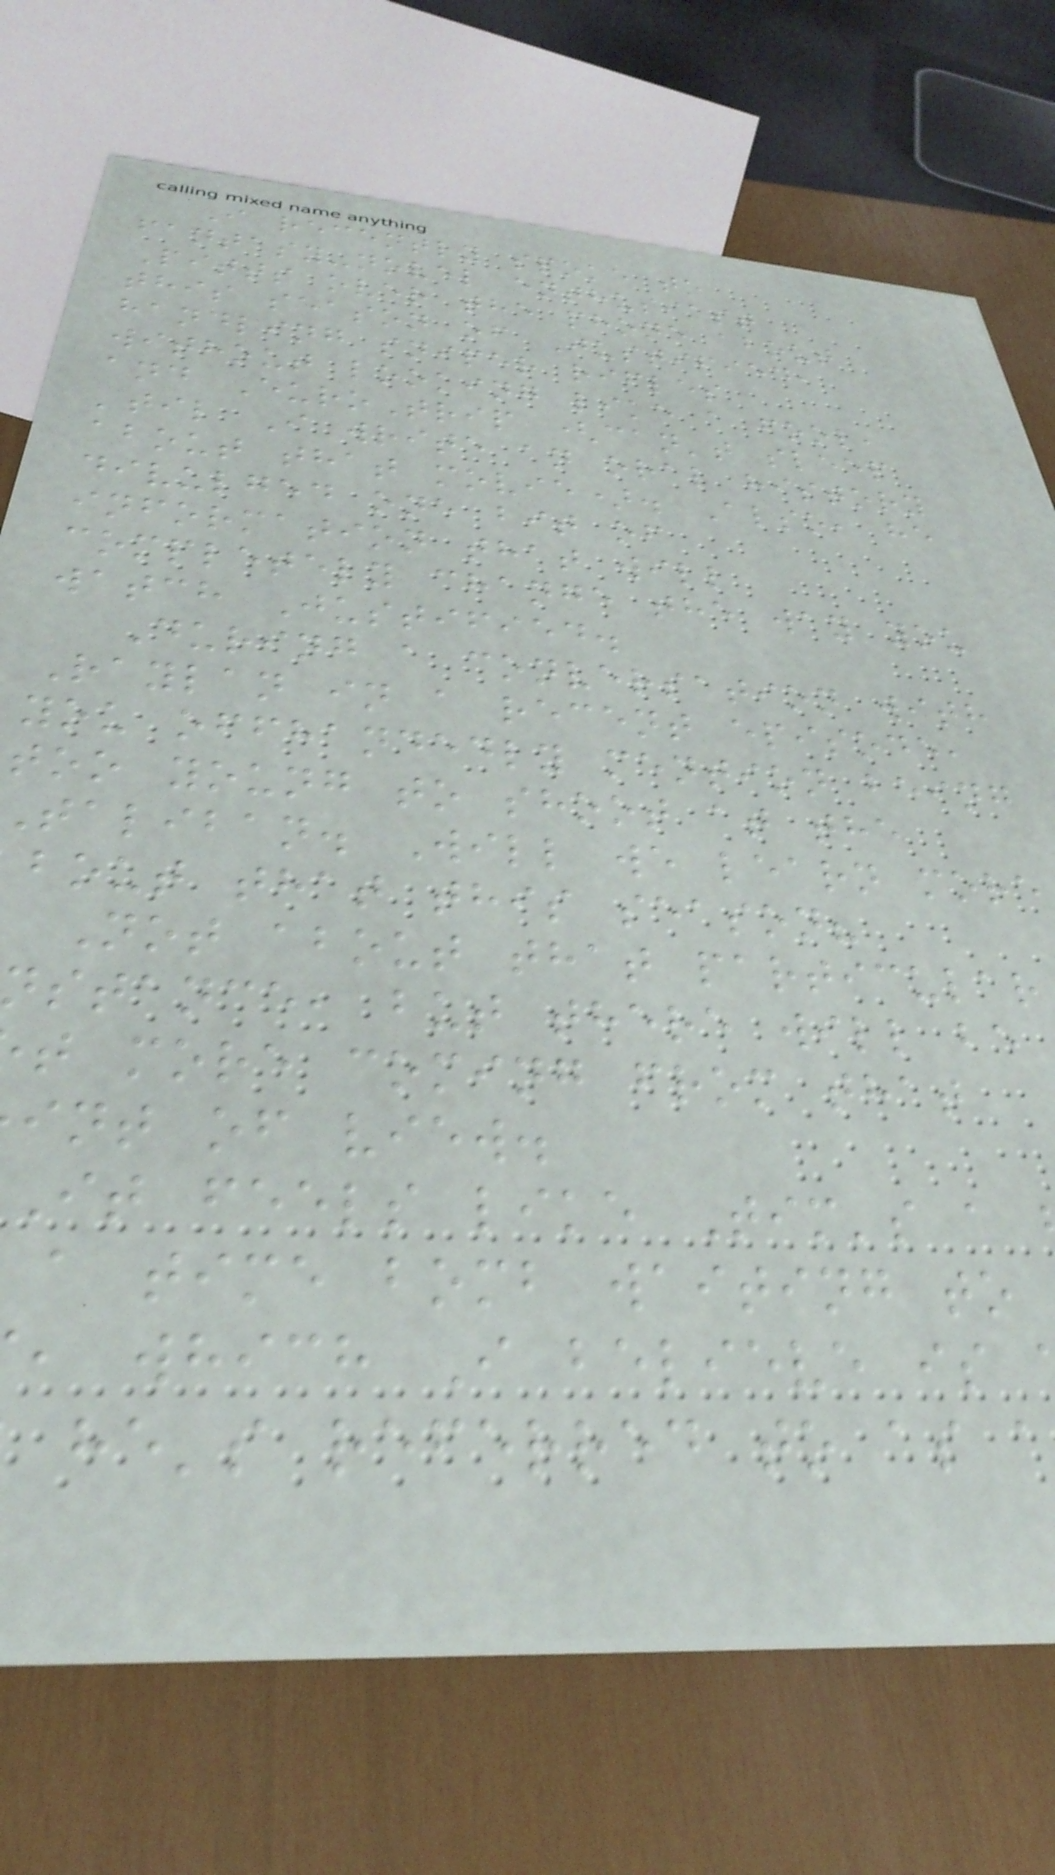I recently spoke to
fantasy-novel enthusiast
Pitts over the phone about
this season of Justified,
handling sniper rifles
without looking like a fool,
and EuroTrip (can't sleep
'til I write an oral history
about that movie). Also, he
divulged one bit of
information that will
completely change the way you
watch Justified.
During a conversation with
Raylan in a recent episode,
you offhandedly mention being
too young to shoot at the
taliban. Will we learn more
bout that this season?
Not about that particular
stance, but there will be
t more coming from that
int of view.
It feels like Tim's a
a time bomb waiting to
, which I believe is
he's referred to as a
